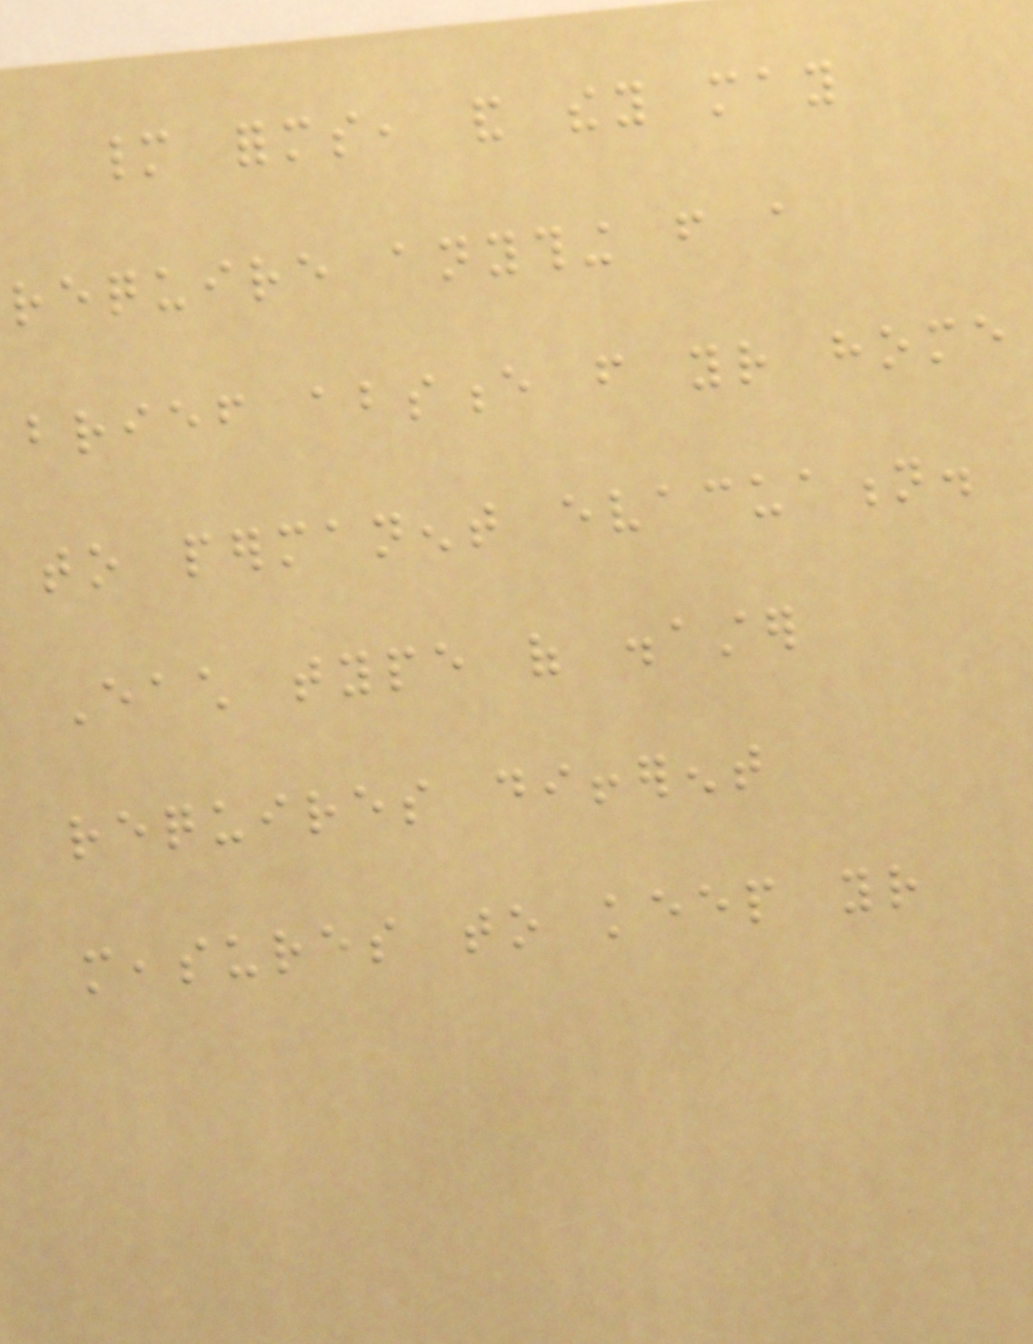many forms, and they may
require anything from a
brief absence from your home
to permanent evacuation.
Each type of disaster
requires different
measures to keep your
